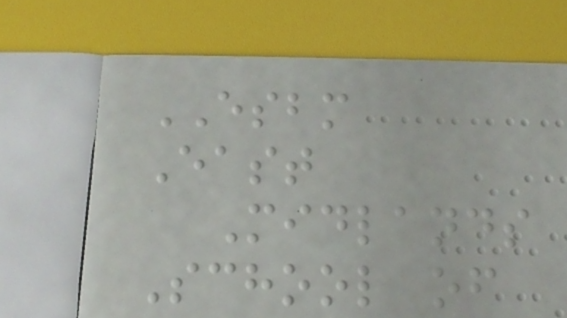ESBM
East
Midlands
School of
